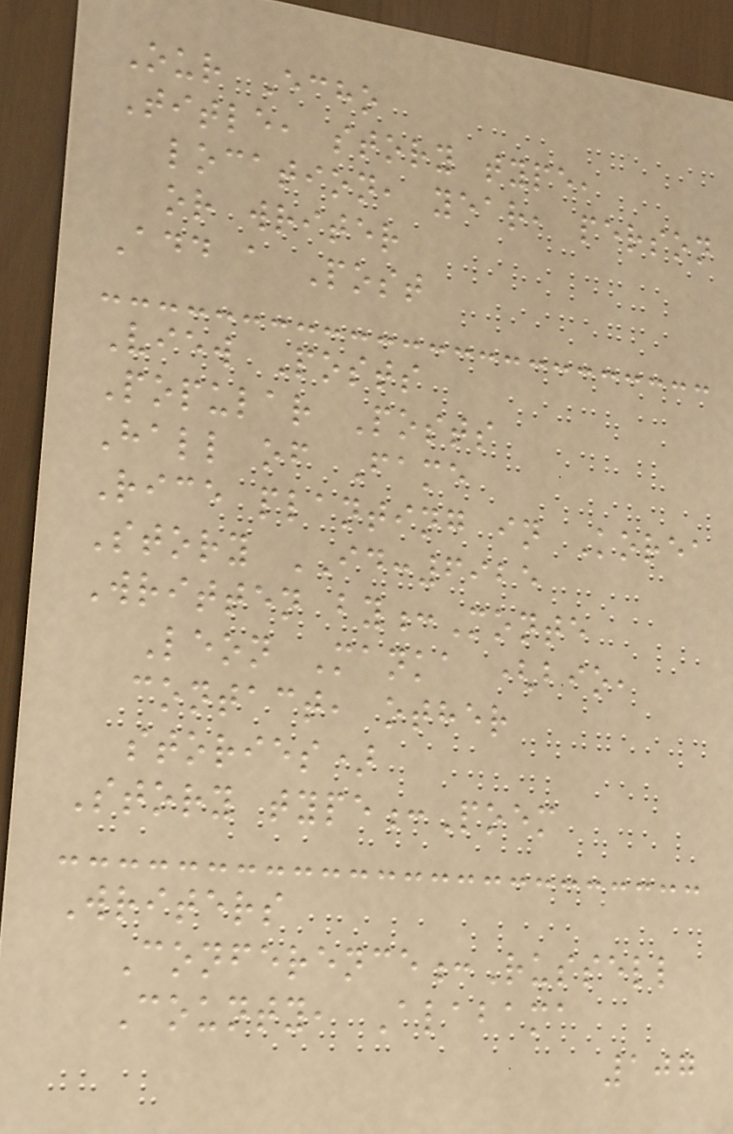Our Echo
Title, story type,
location, year, person
or writer
Add a Post
View Posts
Popular Posts
Hall of Fame
Rice planting in Korea
Story ID:6925
Written by:Monte
Leon Manka (bio,
contact, other
stories)
Story type:Poem
Writers
Conference:Russell
County, Alabama
107
